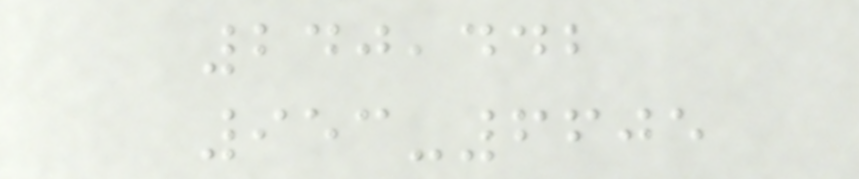240,442
953-6605
